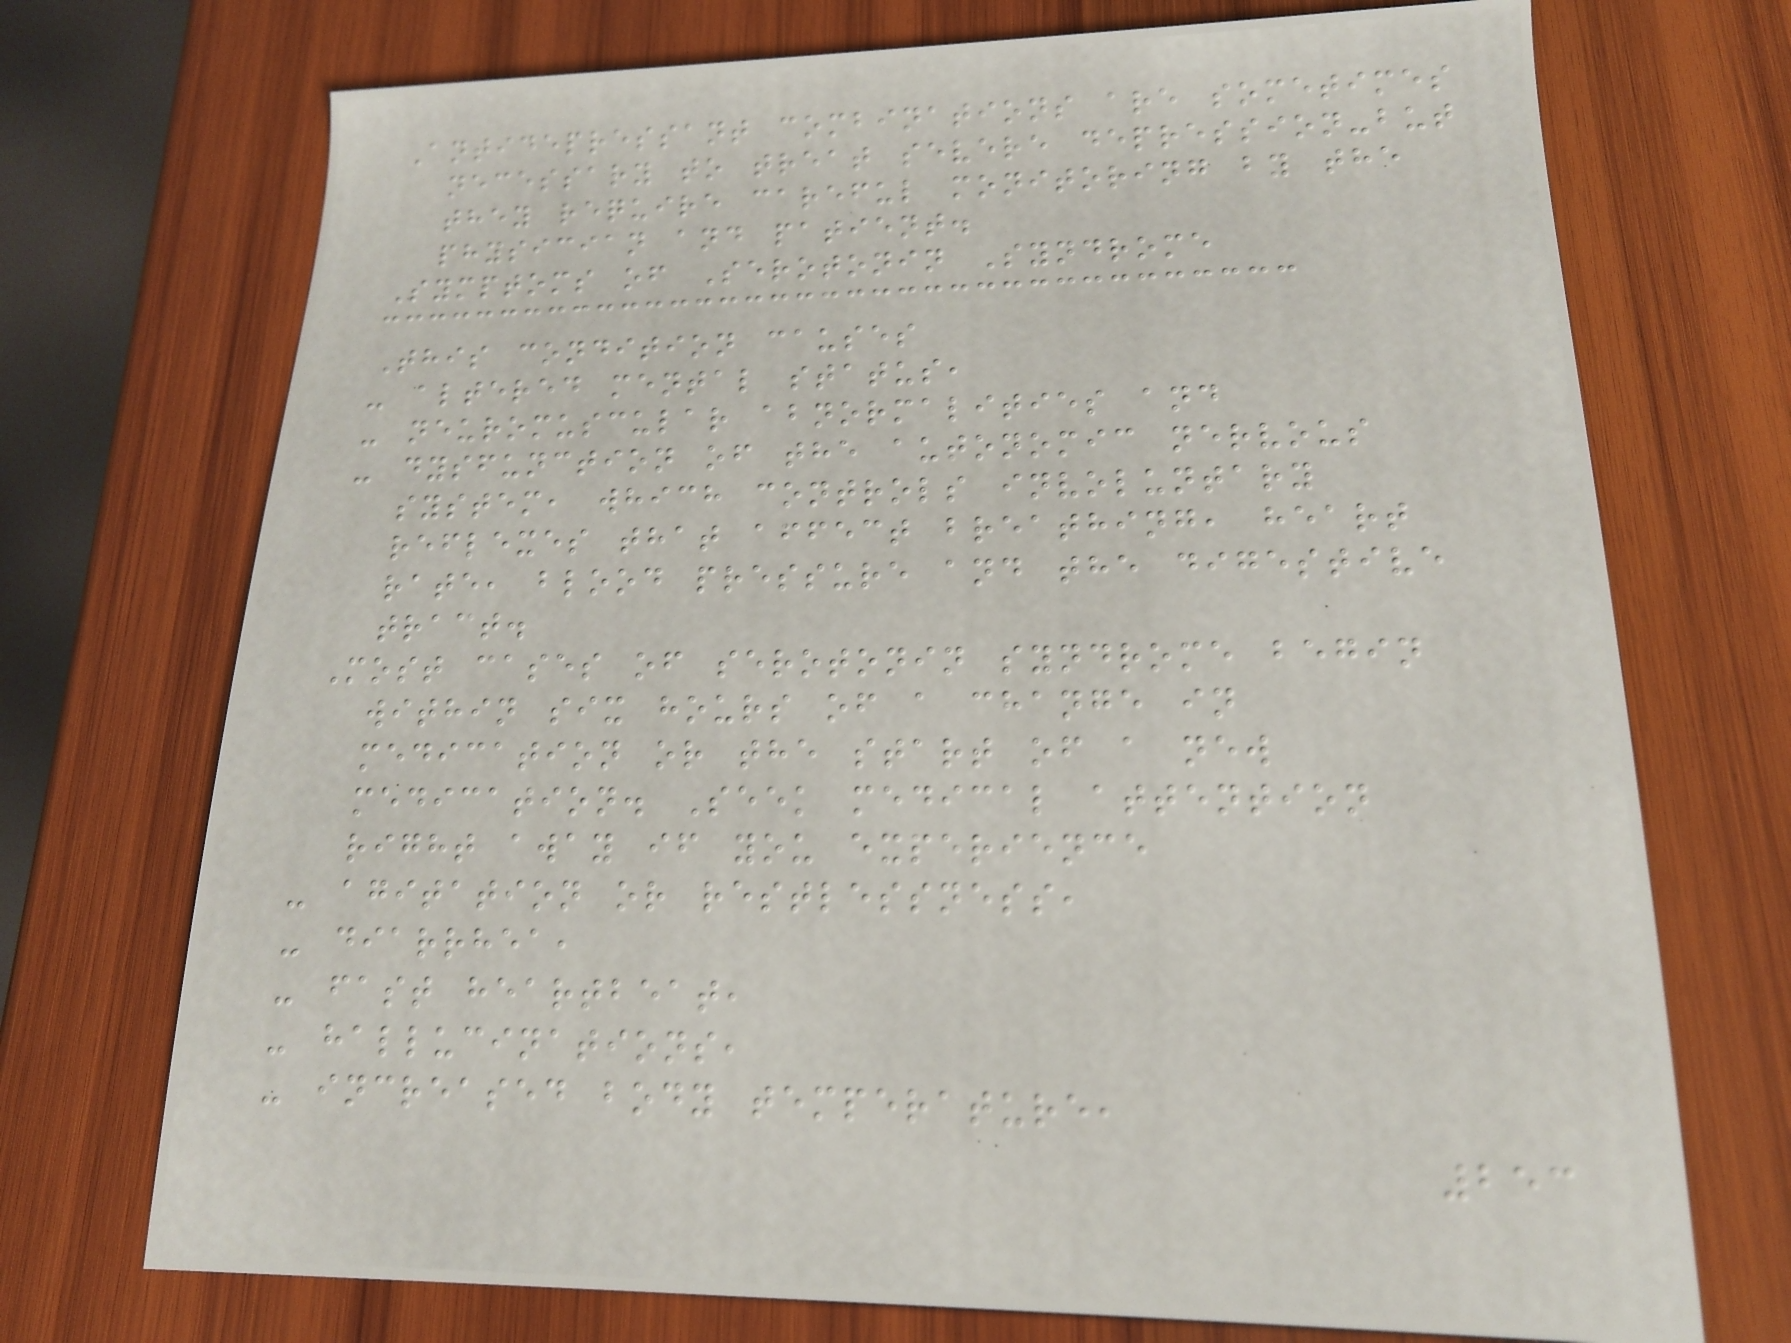Antidepressant combinations are sometimes
necessary to treat severe depression-but
they require careful monitoring by the
physician and patient.
Symptoms of Serotonin Syndrome
This condition causes
- altered mental status,
- neuromuscular abnormalities and
- dysfunction of the autonomic nervous
system, which controls involuntary
reflexes that affect breathing, heart
rate, blood pressure and the digestive
tract.
Most cases of serotonin syndrome begin
within six hours of a change in
medication or the start of a new
medication. Seek medical attention
right away if you experience
- agitation or restlessness,
- diarrhea,
- fast heartbeat,
- hallucinations,
- increased body temperature,
253
